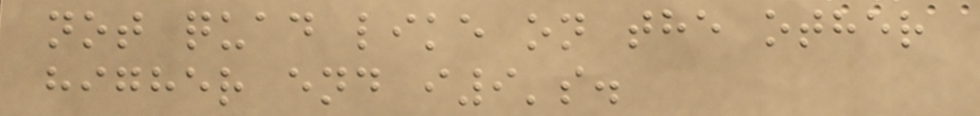not quad like on the other
higher end i9's.
